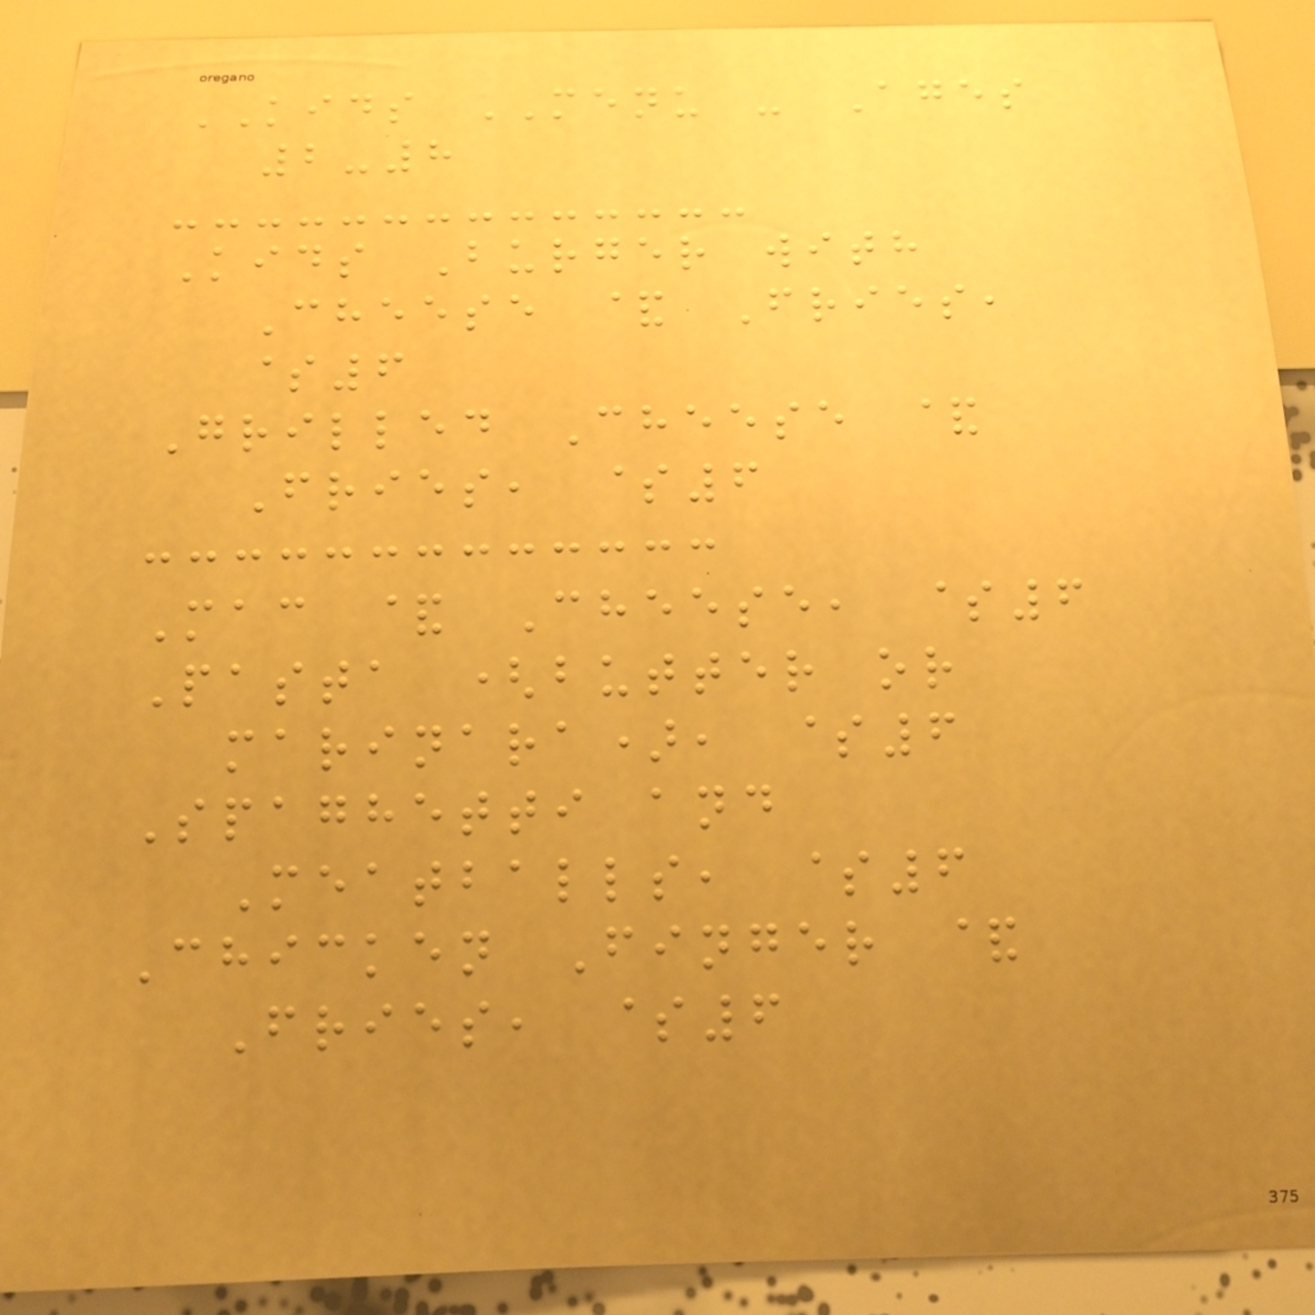KIDS MENU - Ages
2-8
Kids Burger with
Cheese & Fries,
$6
Grilled Cheese &
Fries, $6
Mac & Cheese, $6
Pasta (butter or
marinara), $6
Spaghetti and
Meatballs, $6
Chicken Finger &
Fries, $6
